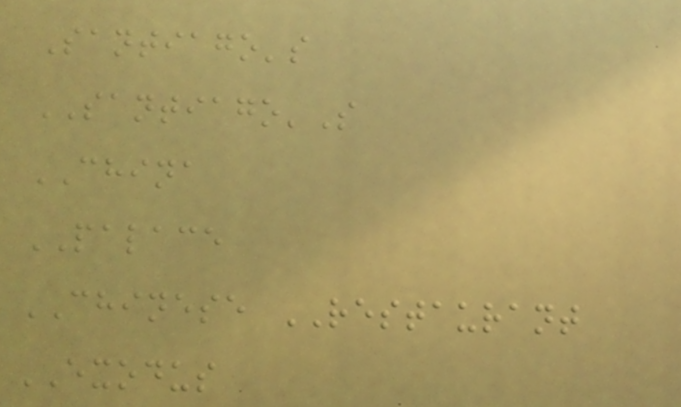Santiago's
SANTIAGO'S
CHINA
PALACE
CHINESE RESTAURANT
EXODUS
